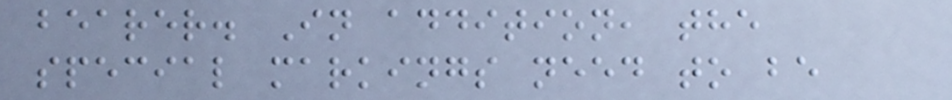bearer. In addition, the
special markings need to be
